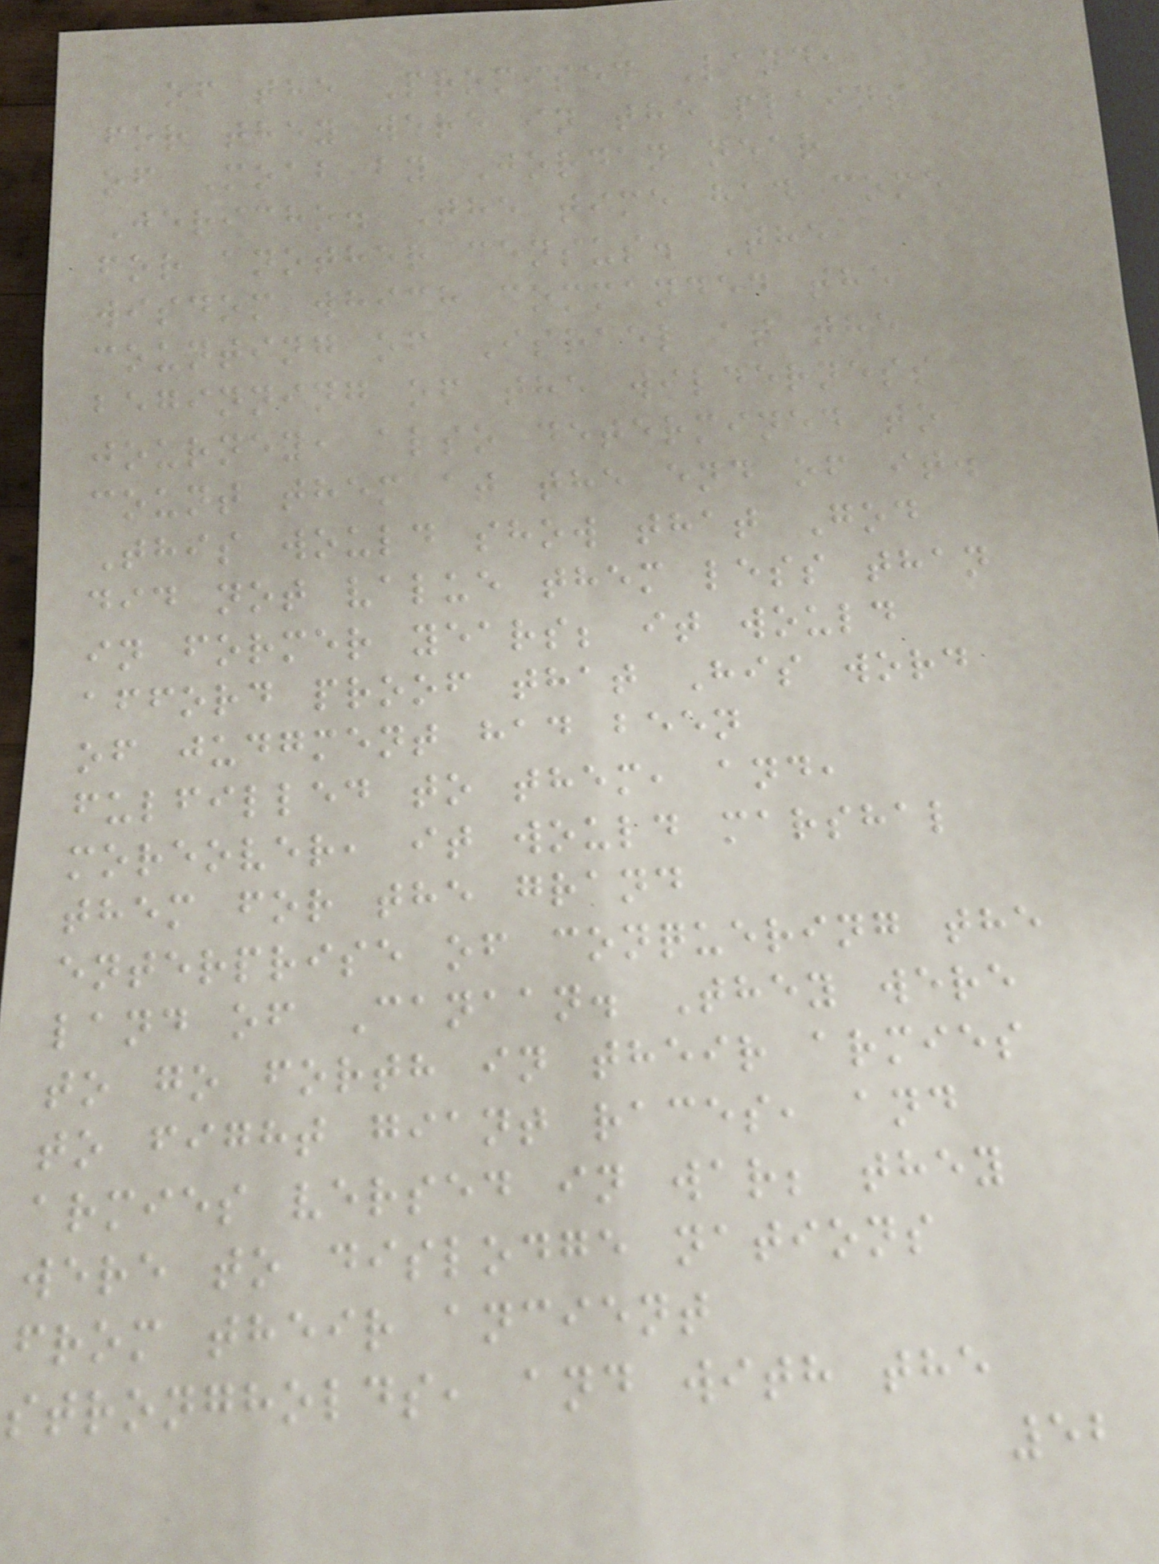of the Promised Land,
for they were in the plains
of Moab by Jordan near
Jericho. The time had come
for another census. The
wisdom which commanded the
counting of Israel at the
beginning of the wilderness
journey, also determined to
count them at the end of it.
This would show that God
did not value them less than
in former years; it would
afford proof that His word
of judgment had been
fulfilled to them, and,
moreover, it would marshal
them for the grand
enterprise of conquering the
land of Canaan. They were
to go forth in their armies
to fight giant races, and
armies versed in war; they
were to dislodge nations
from their ancient
strongholds, and with the
52
